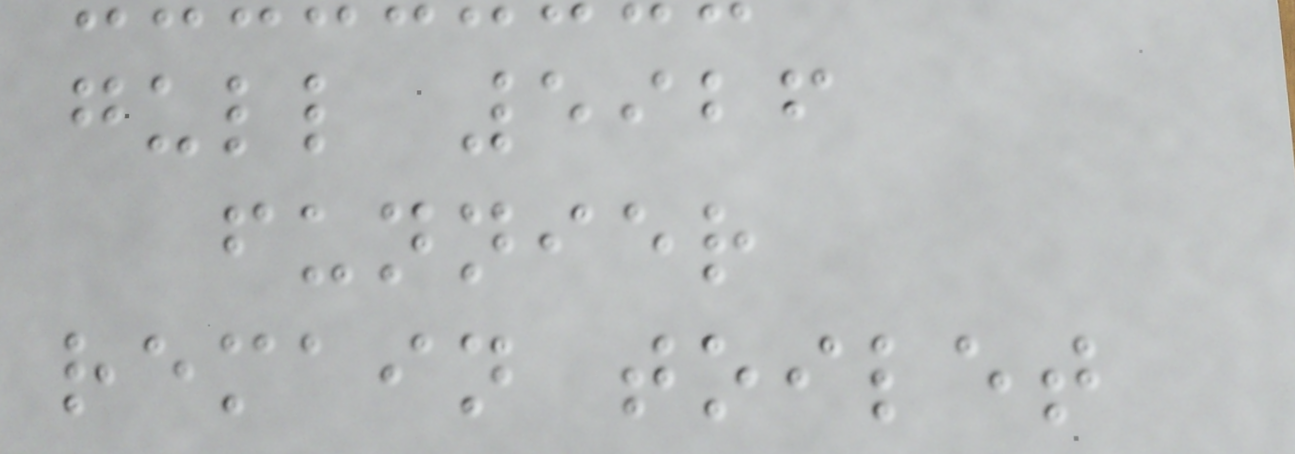gull 5926
funnier
remain toilet
